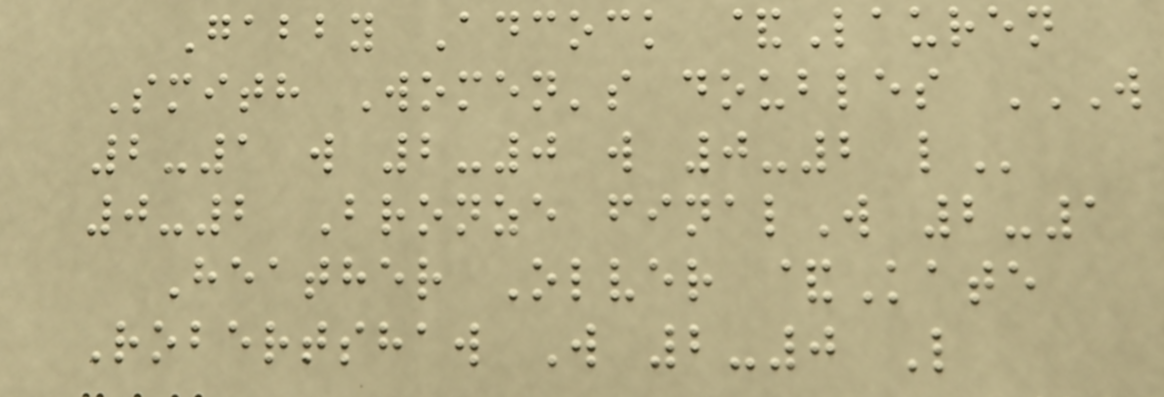Gabby Adcock &Lauren
Smith Women's doubles W
2-1 W 2-0 W 0-2 L
0-2 Bronze finalW 2-1
Heather Olver &Kate
Robertshaw W 2-0 L
